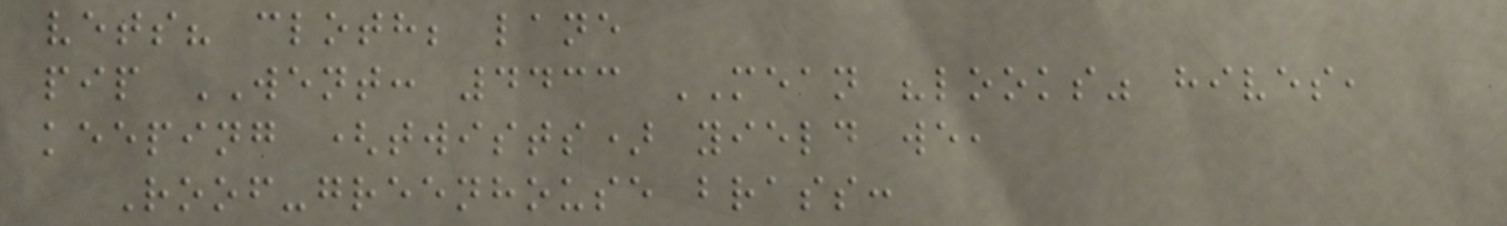vets? cloth; lane
pip WENT: 4433 MEAN "looks" hives,
keeping (twists) yield we,
Roof-greenhouse brass:
